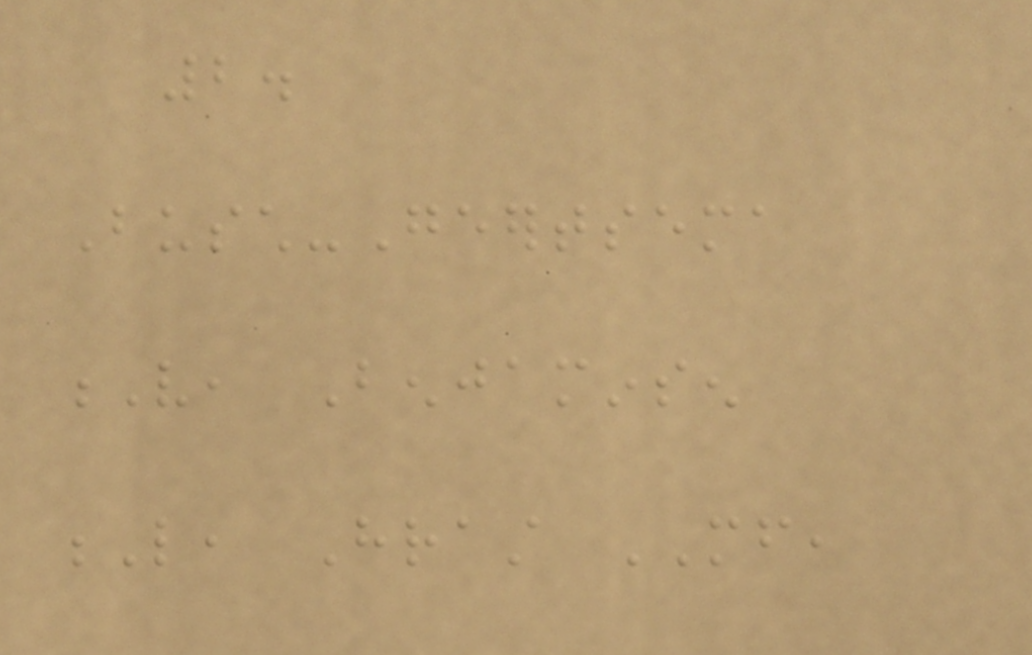2.
Busch-Geertsema
V, Benjaminsen
L, Hrast MF,
